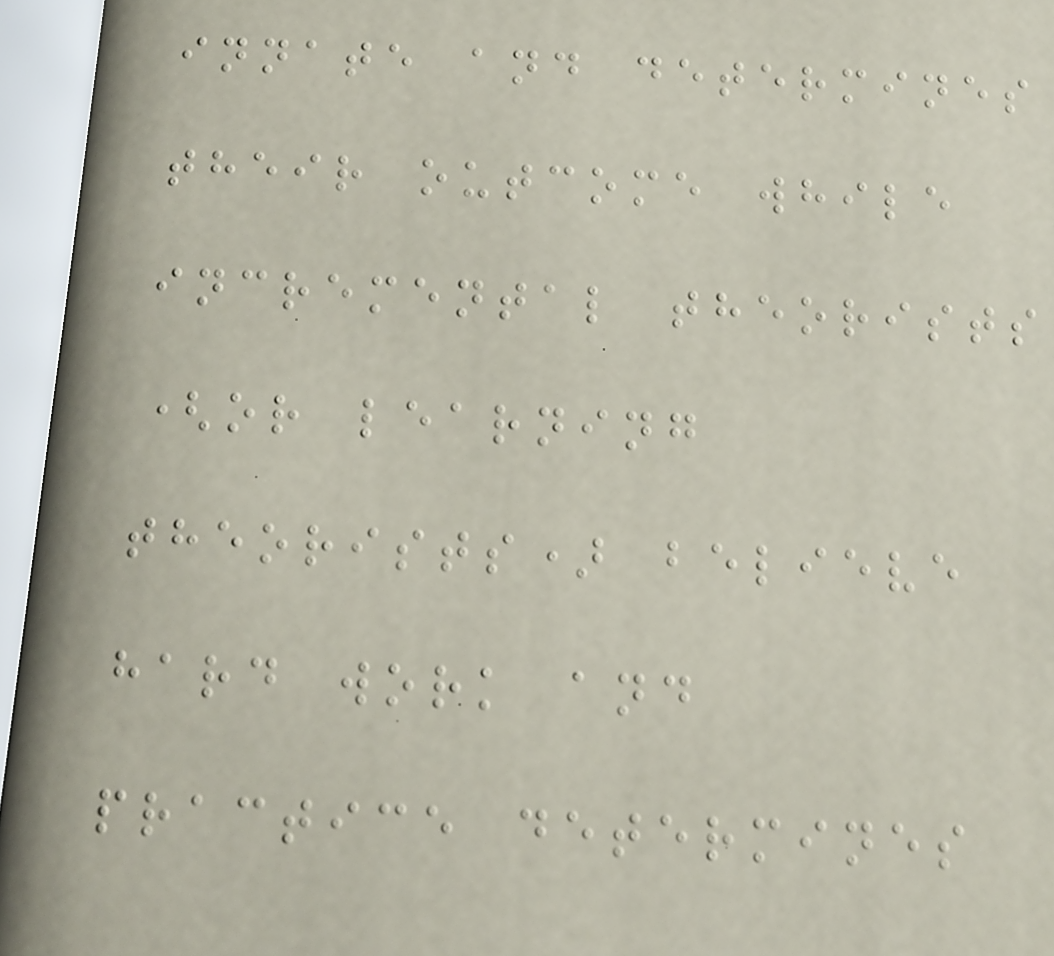innate and determines
their outcome while
incremental theorists
(or learning
theorists) believe
hard work and
practice determines
